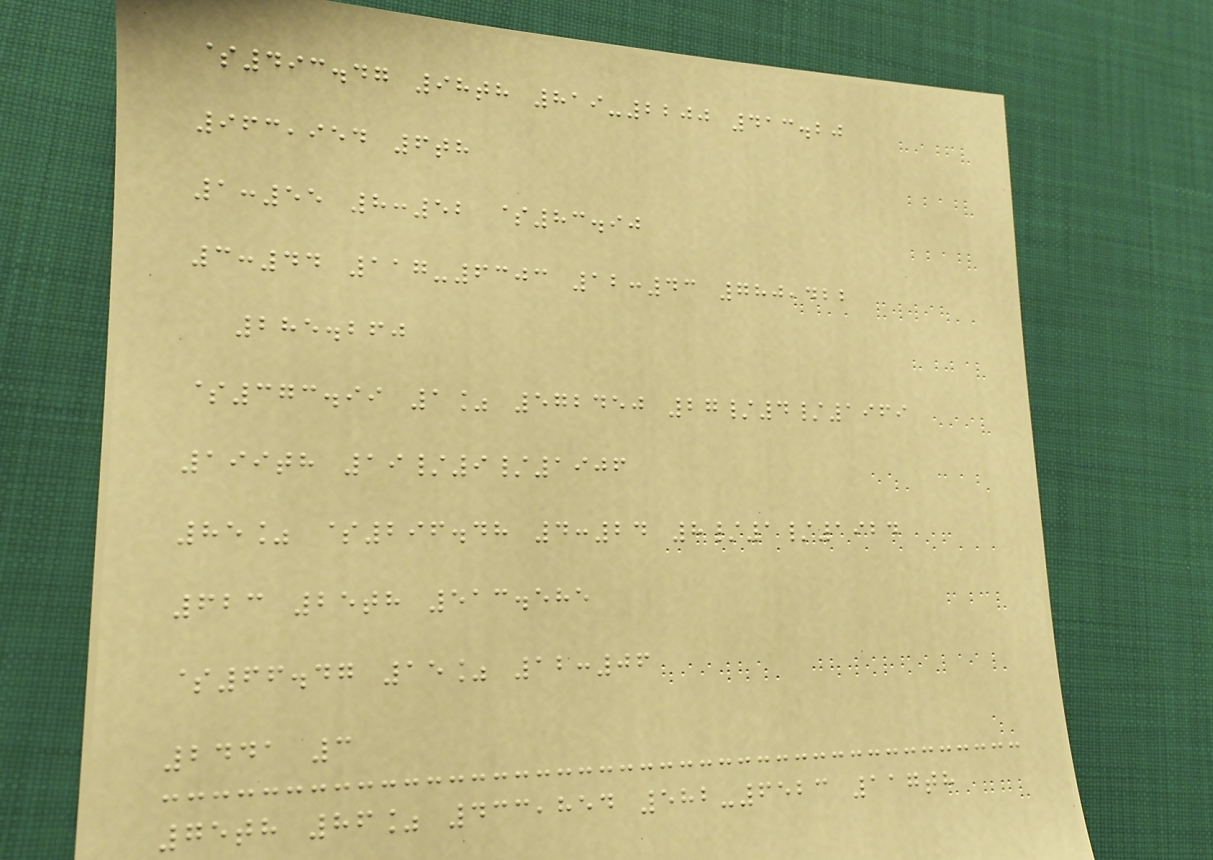$493.47 98th 819-2200 413.20
963,954 6th
1:55 8:52 $83.90
3:44 117-6303 12:43 780,422
285.260
$373.99 1% 572450 27/4/1969
199th 19/9/1906
85% $296.48 4:24 8/1/1924
623 25th 513.585
$66.47 15% 12:06
2441 3
75th 86% 433,854 582-6523 117th
